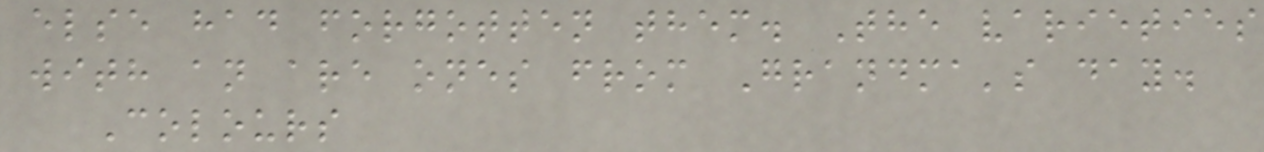else had forgotten them. The varieties
with an are ones from Grandma's day.
Colours
